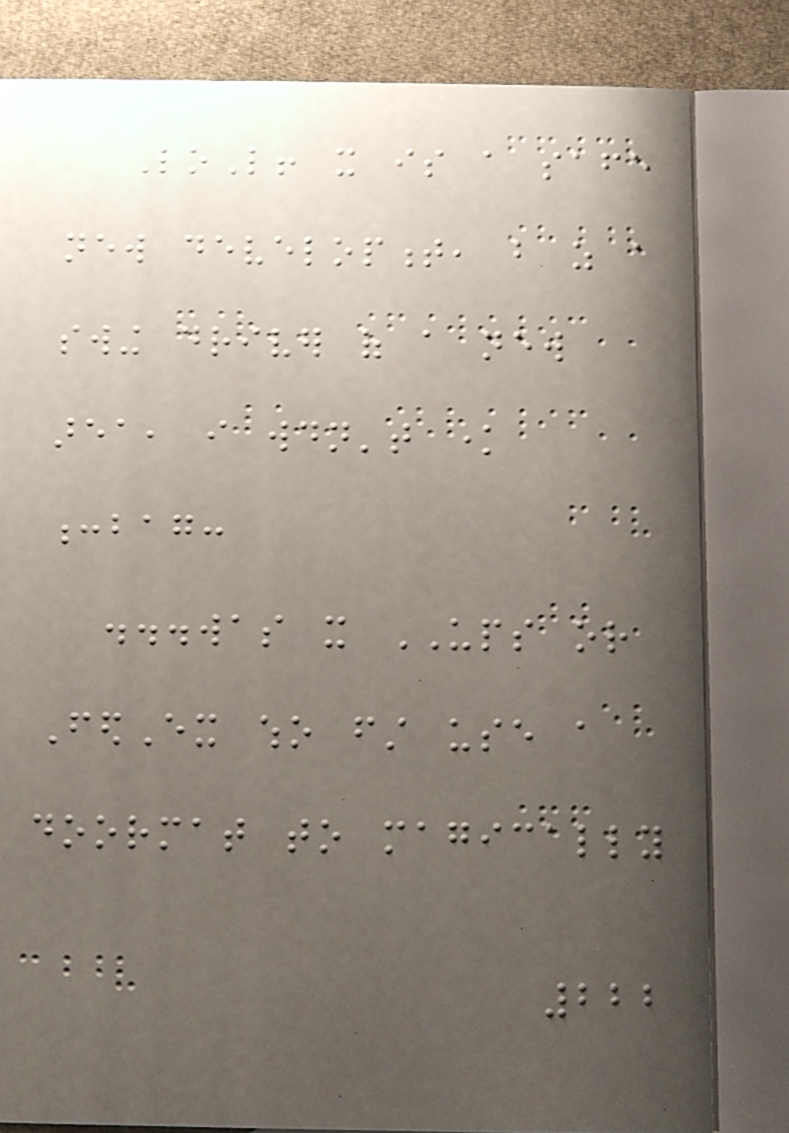LoL! it is a safe
new development, but as a
swing driver of a new
area, i wouldn't know
:bag:
...was it UPS or
FedEx who first use a
doormat to magically
222
